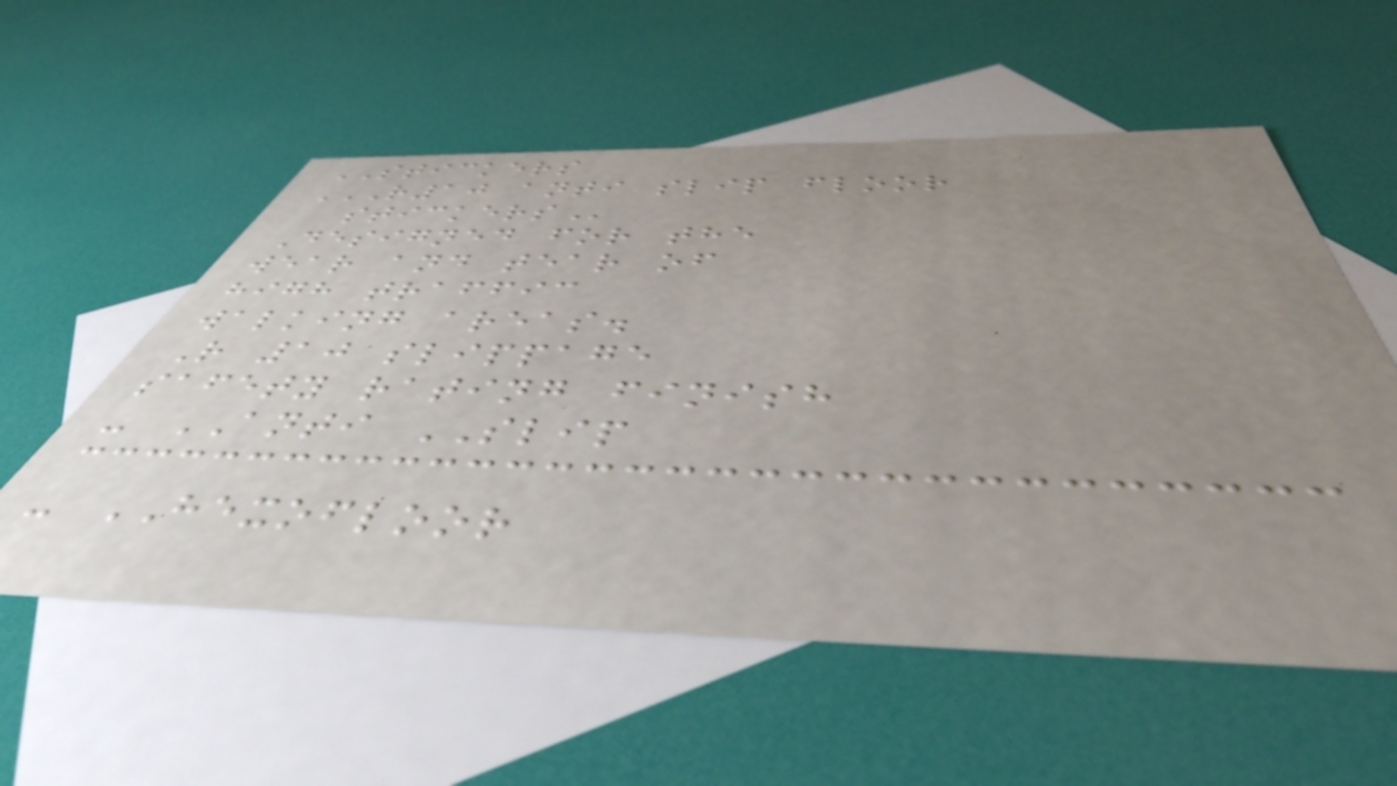STICKERS
R10 ANTI SLIP FLOOR
STICKERS
Designed for the
wear and tear of
high traffic
walking areas.
R 10 slippage
safety rating finish
- ANTI SLIP
- HEXOFLOOR
